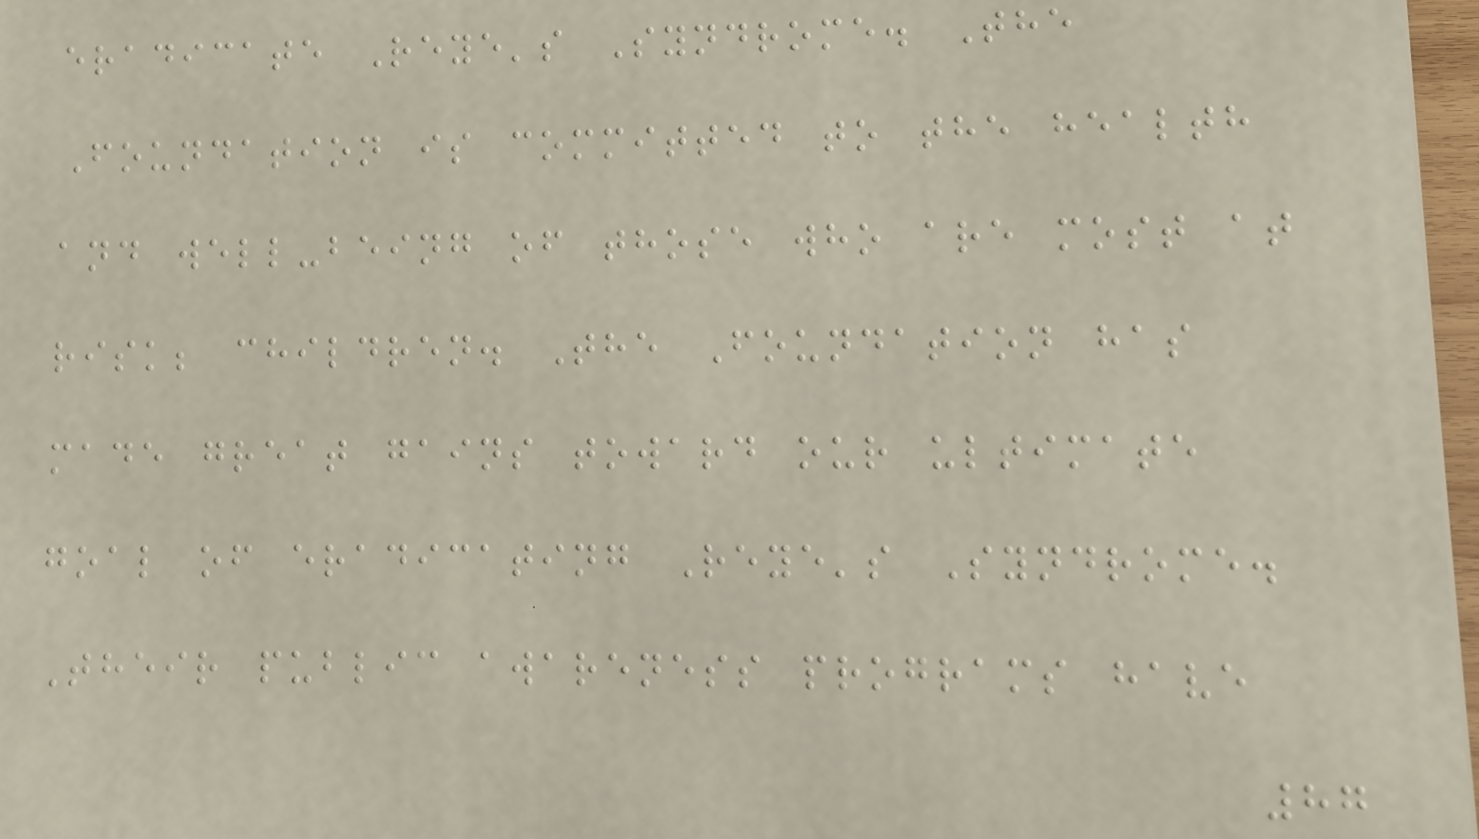eradicate Reye's Syndrome. The
Foundation is committed to the health
and well-being of those who are most at
risk; children. The Foundation has
made great gains toward our ultimate
goal of eradicating Reye's Syndrome.
Their public awareness programs have
87
